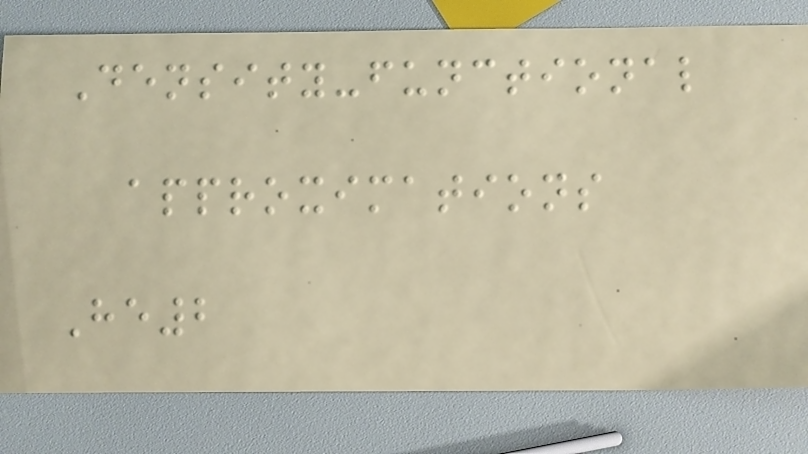Density-functional
approximations
He2
